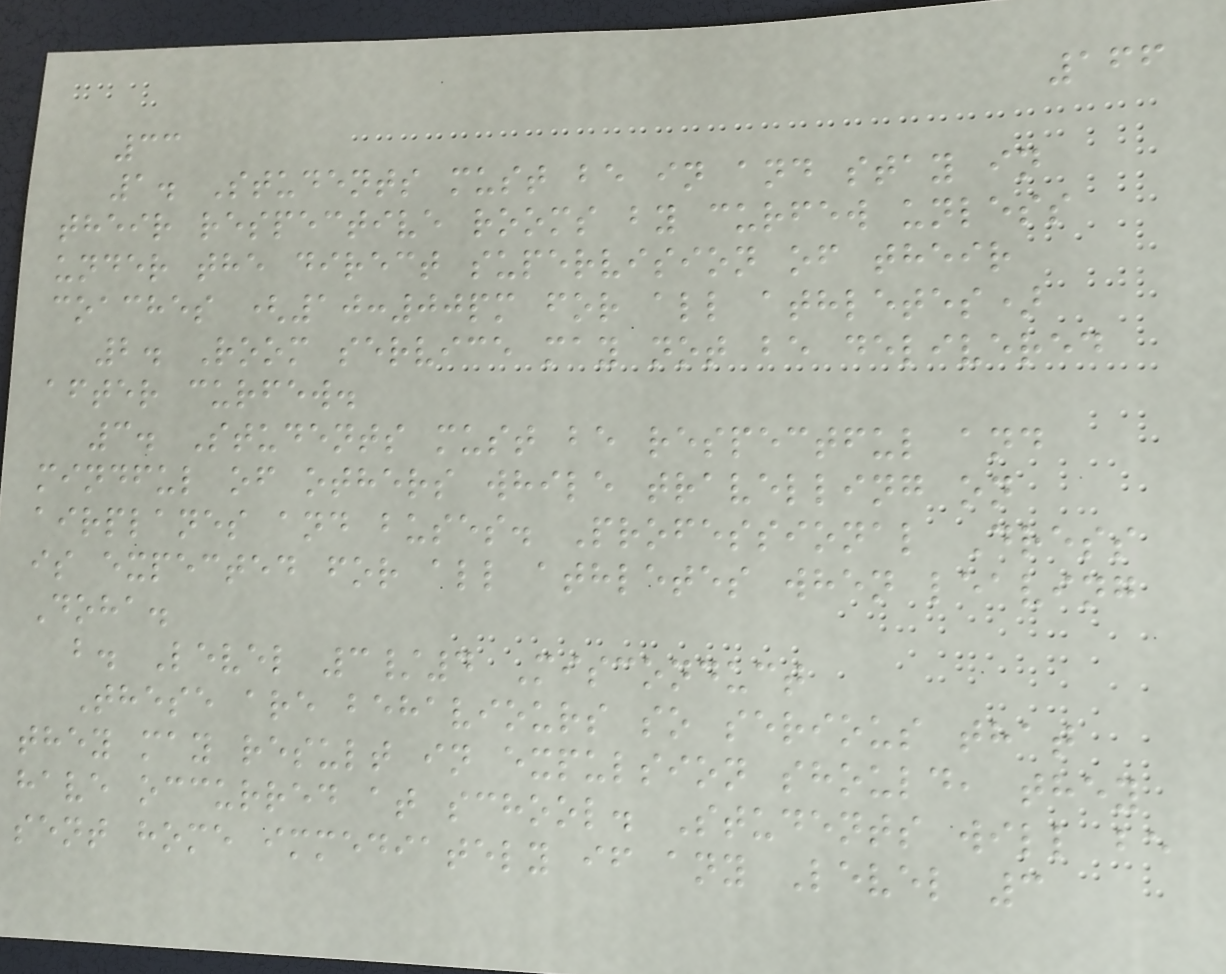166
33
1. Students must be in and stay in
their respective rooms by curfew unless
under the direct supervision of their
coaches (10:00pm for all athletes)
2. Room service may not be delivered
after curfew.
3. Students must be respectful and
mindful of others while travelling on
airplanes and buses. Professional Dress
is expected for all athletes when leaving
Doha.
b. Level 3/4 Misconduct
These are behaviours so serious that
they may result in expulsion should, they
have occurred at school. Students will be
sent home immediately if any Level 3
